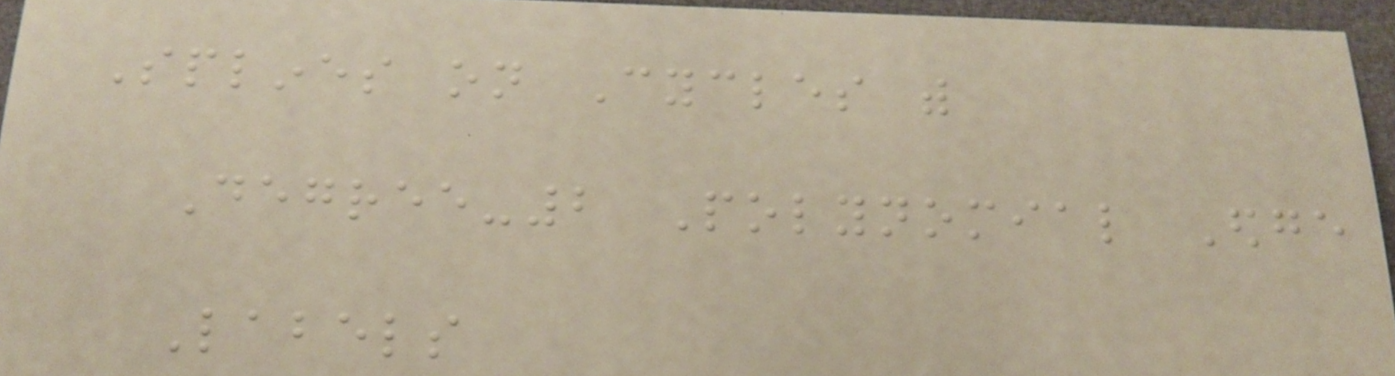Splines on Cycles with
Degree-2 Polynomial Edge
Labels
